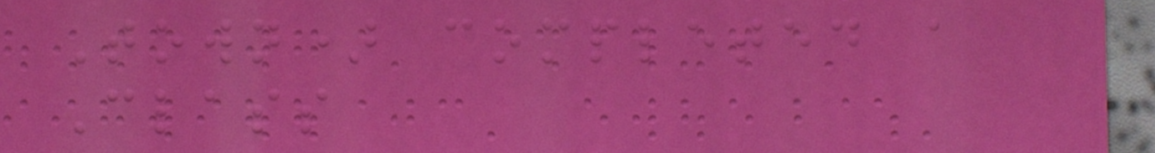Town) completed a
Class
